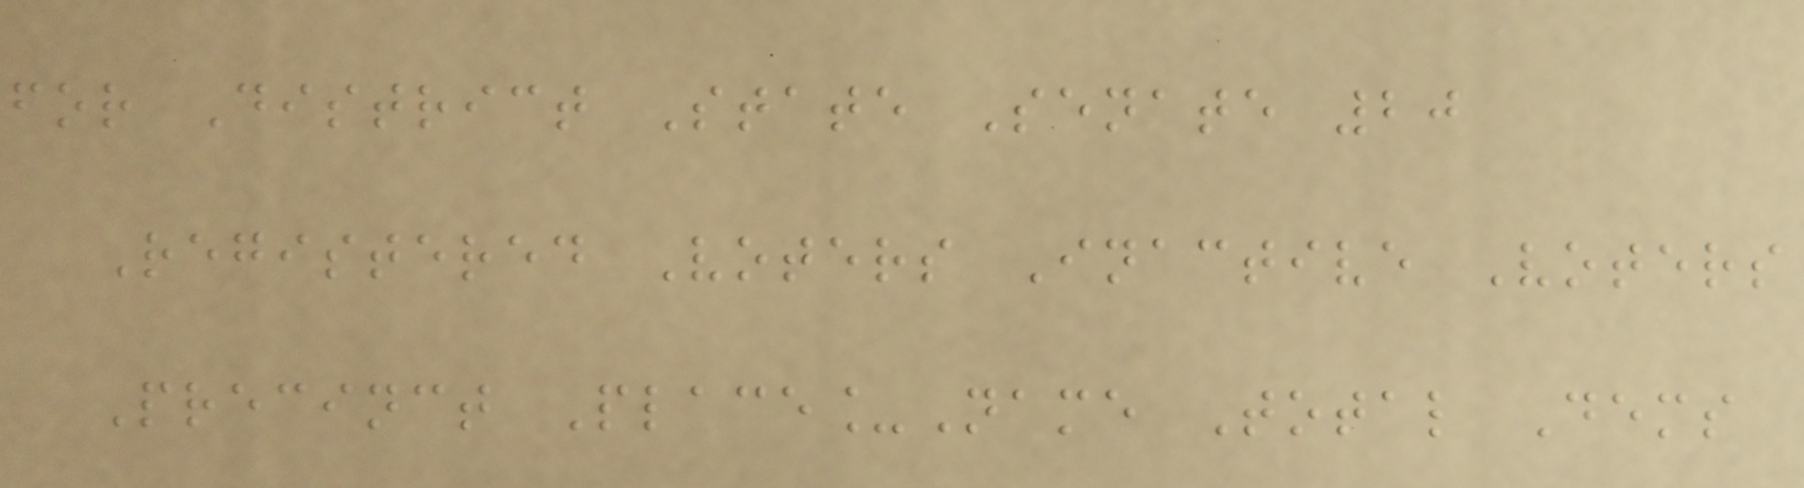for District State Senate 20
Registered Voters Inactive Voters
Precinct Place_Name Total Dems
